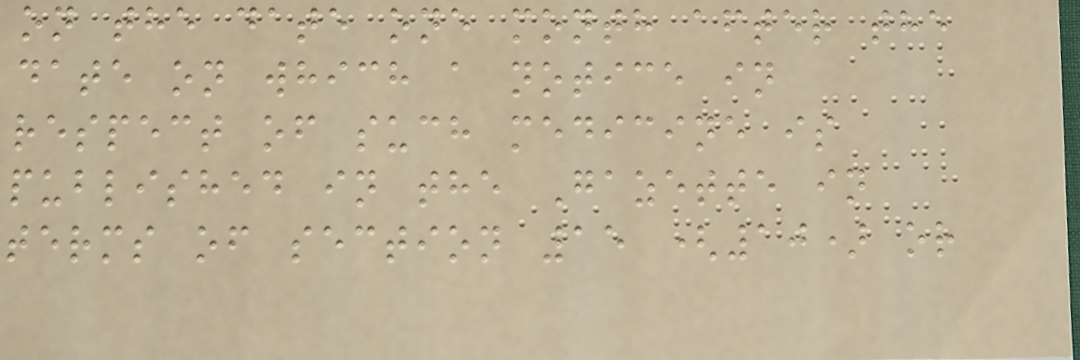on the date one month after the
date on which a notice in
respect of such medicine is
published in the Gazette in
terms of section 15 (10) or
